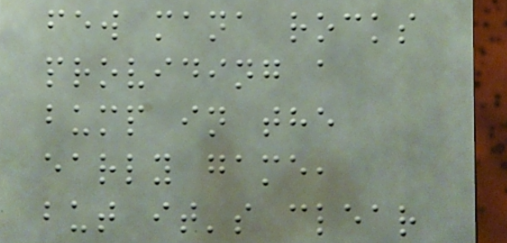few mana rocks
providing a
bump in the
early game,
but it's clear
